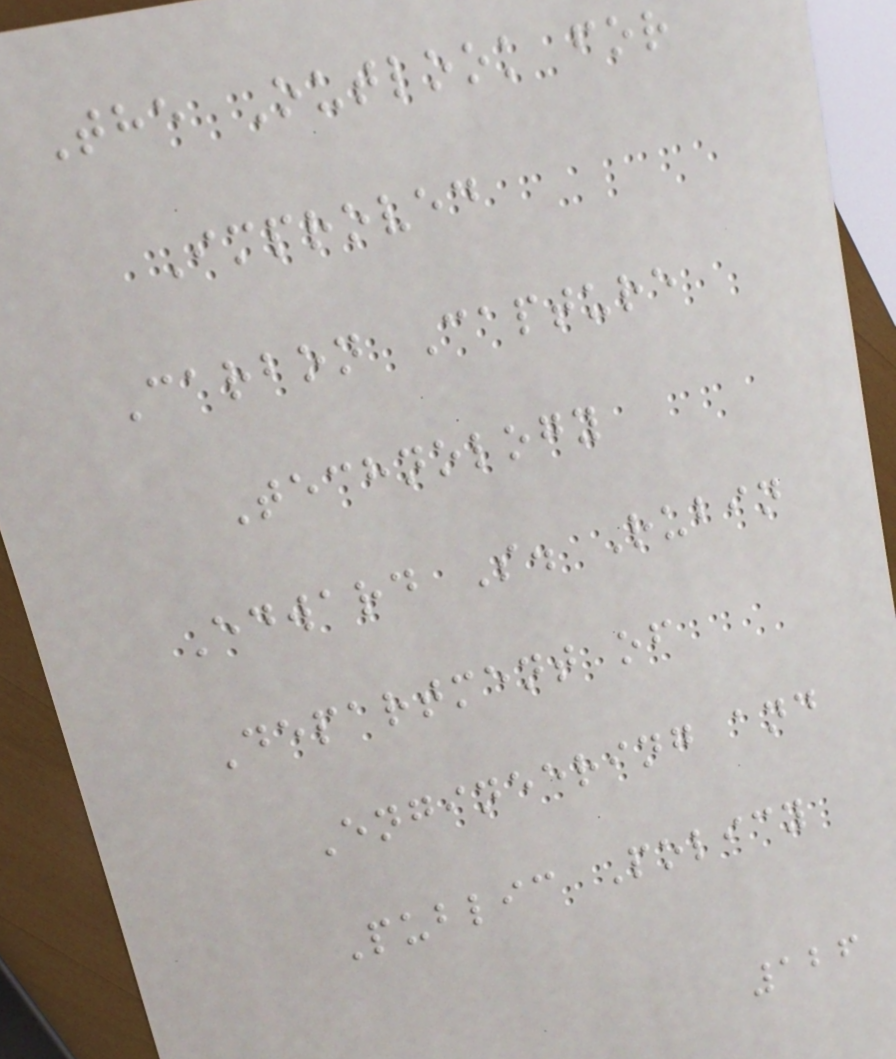The Outlook for
Improved
Carbon Capture
Technology
Edward S. Rubin
Department of
Engineering and
Public Policy
126
